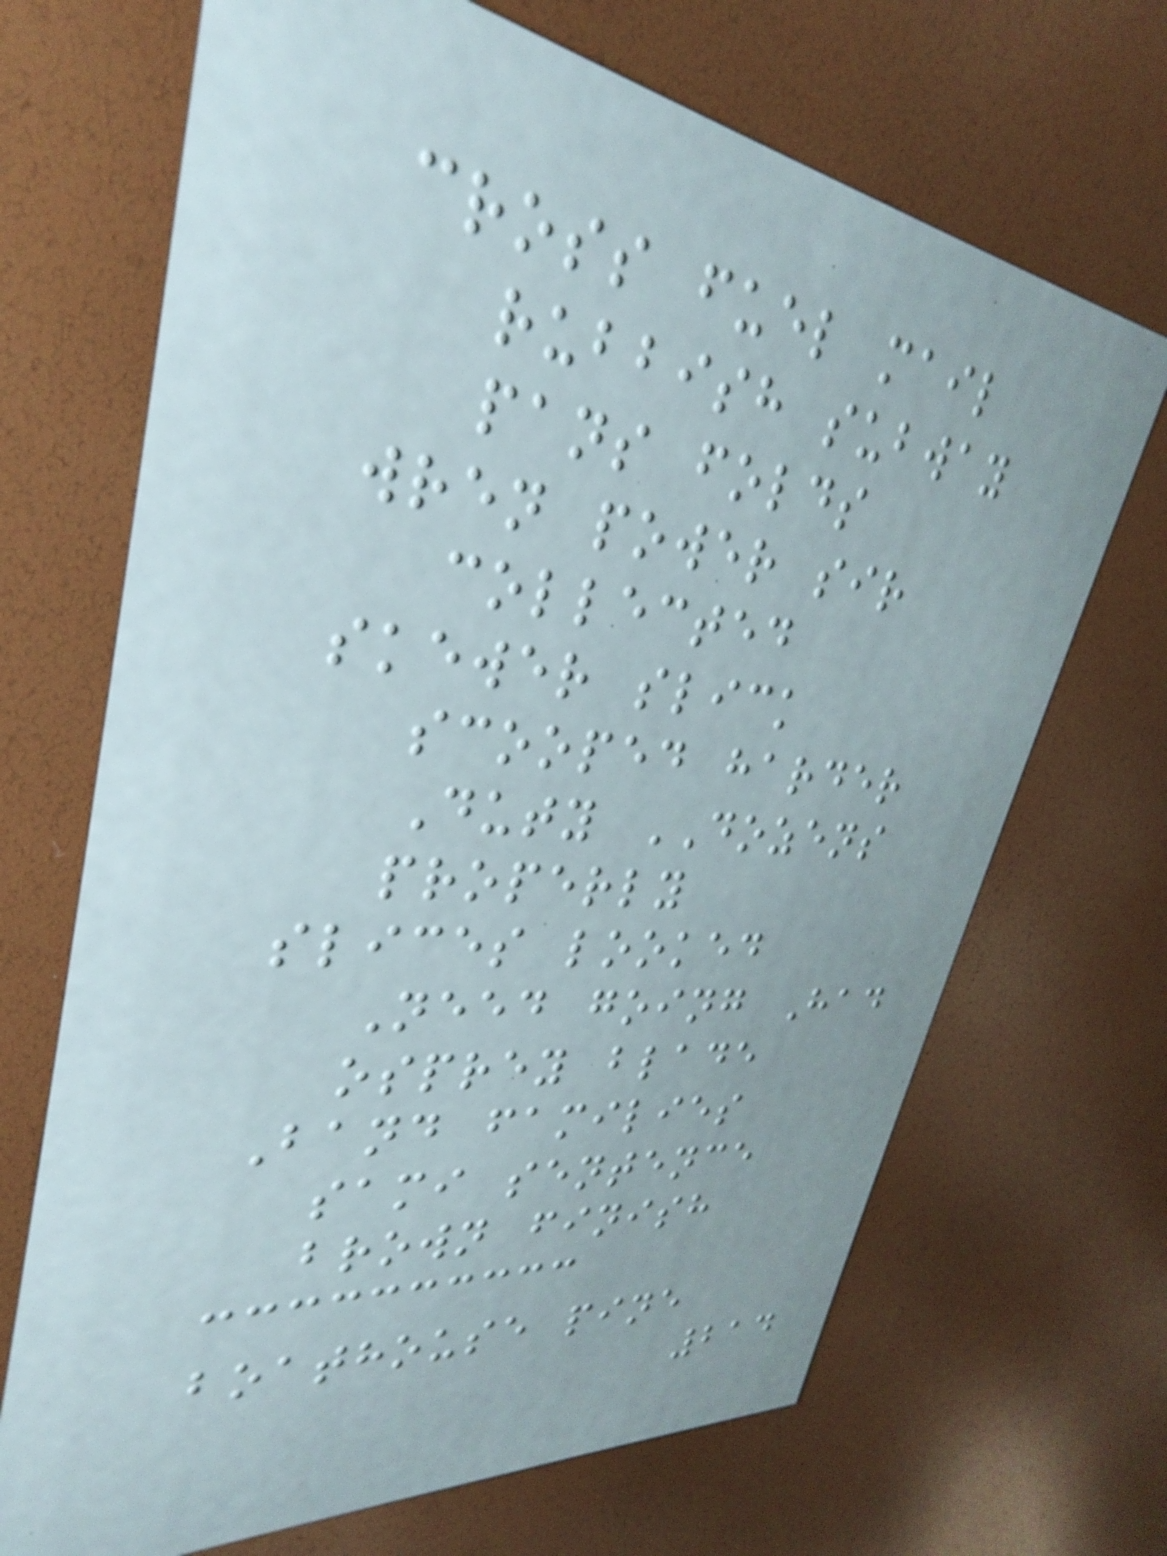cross fuel mail
rubbish subway
pans folds
wren power sir
collected
skewer slick
scooped harder
Duty DOZENS
properly
slices looked
Need going Had
osprey blade
Band families
sami sentence
brown finish
boathouse pine
214
